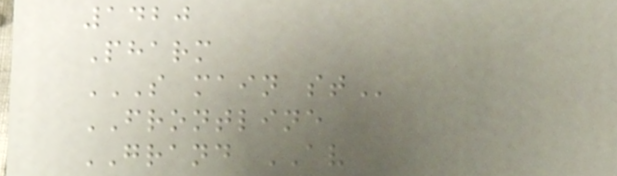1420
Pharm
S MAIN ST
FRONTLINE
GRAND AV
